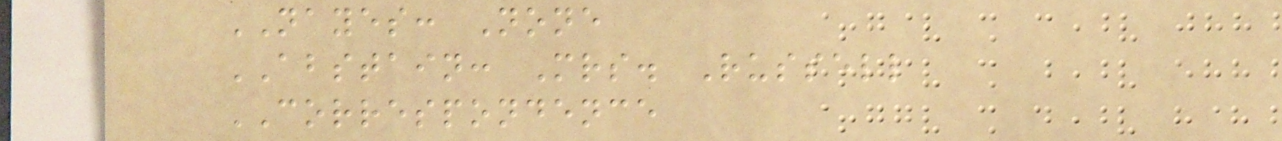NAYES: None
ABSTAIN: Mrs. Russell
CORRESPONDENCE
